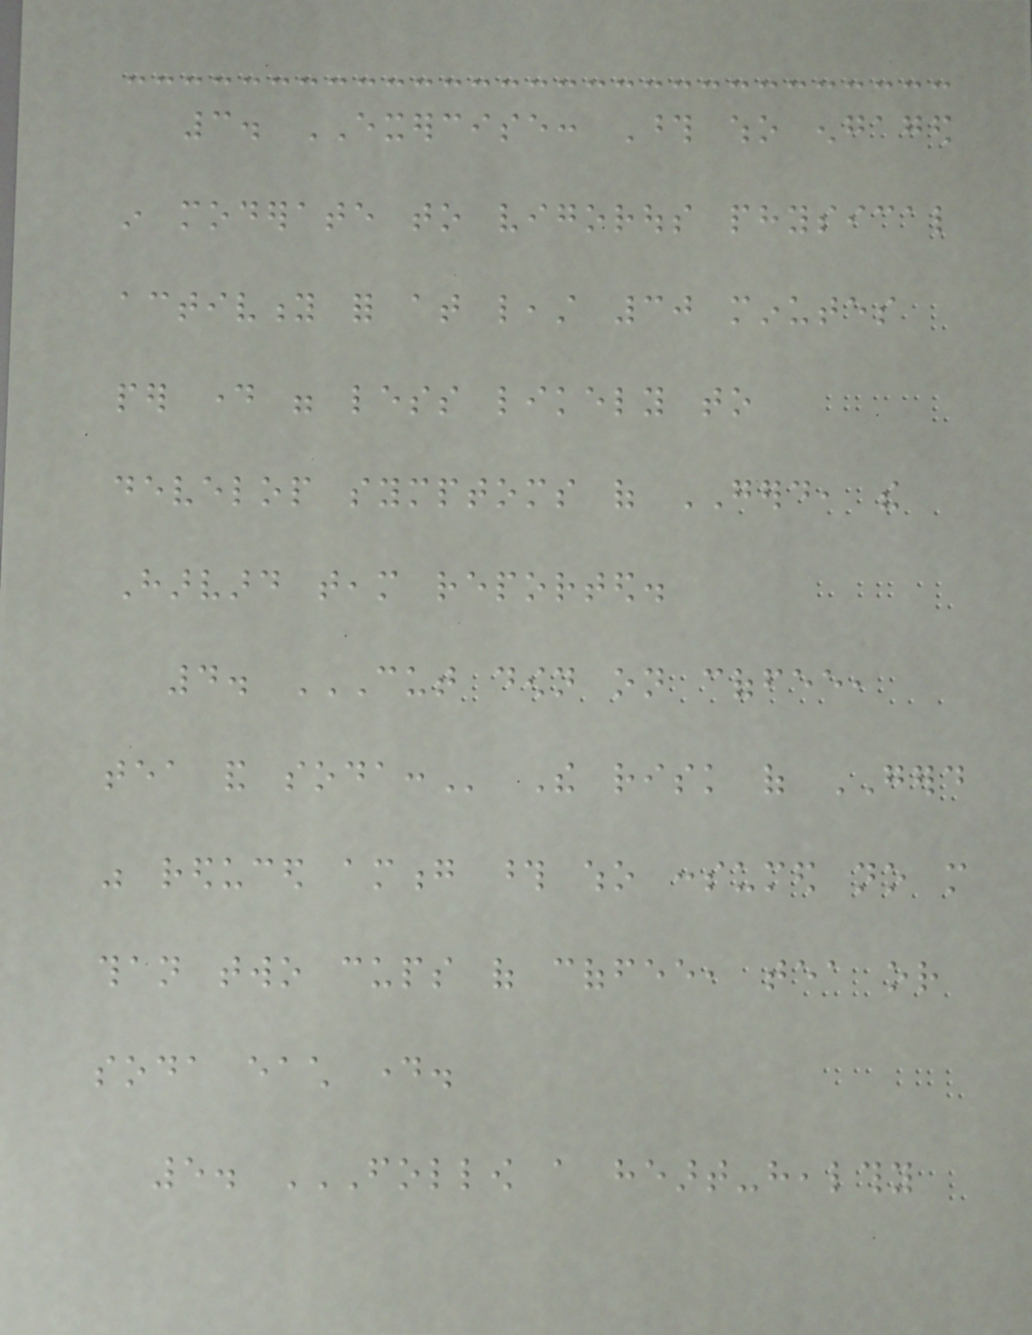3. EXERCISE: Those who engaged
in moderate to vigorous physical
activity for at least 30 minutes
per day were less likely to
develop symptoms of GERD, the
Harvard team reported.
4. CUT DOWN ON COFFEE,
TEA AND SODA: The risk of GERD
was reduced among those who consumed no more
than two cups of coffee, tea or
soda each day.
5. FOLLOW A HEART-HEALTHY
